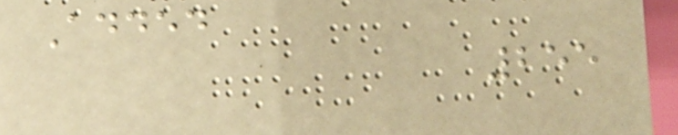Added
255
